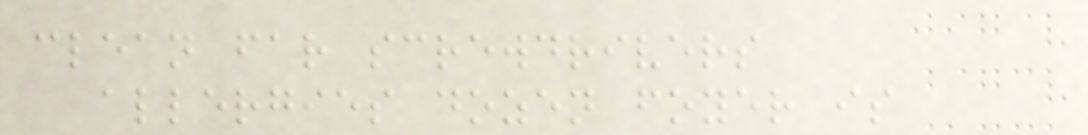clean far screwdrivers
allergies dozen foyer is
